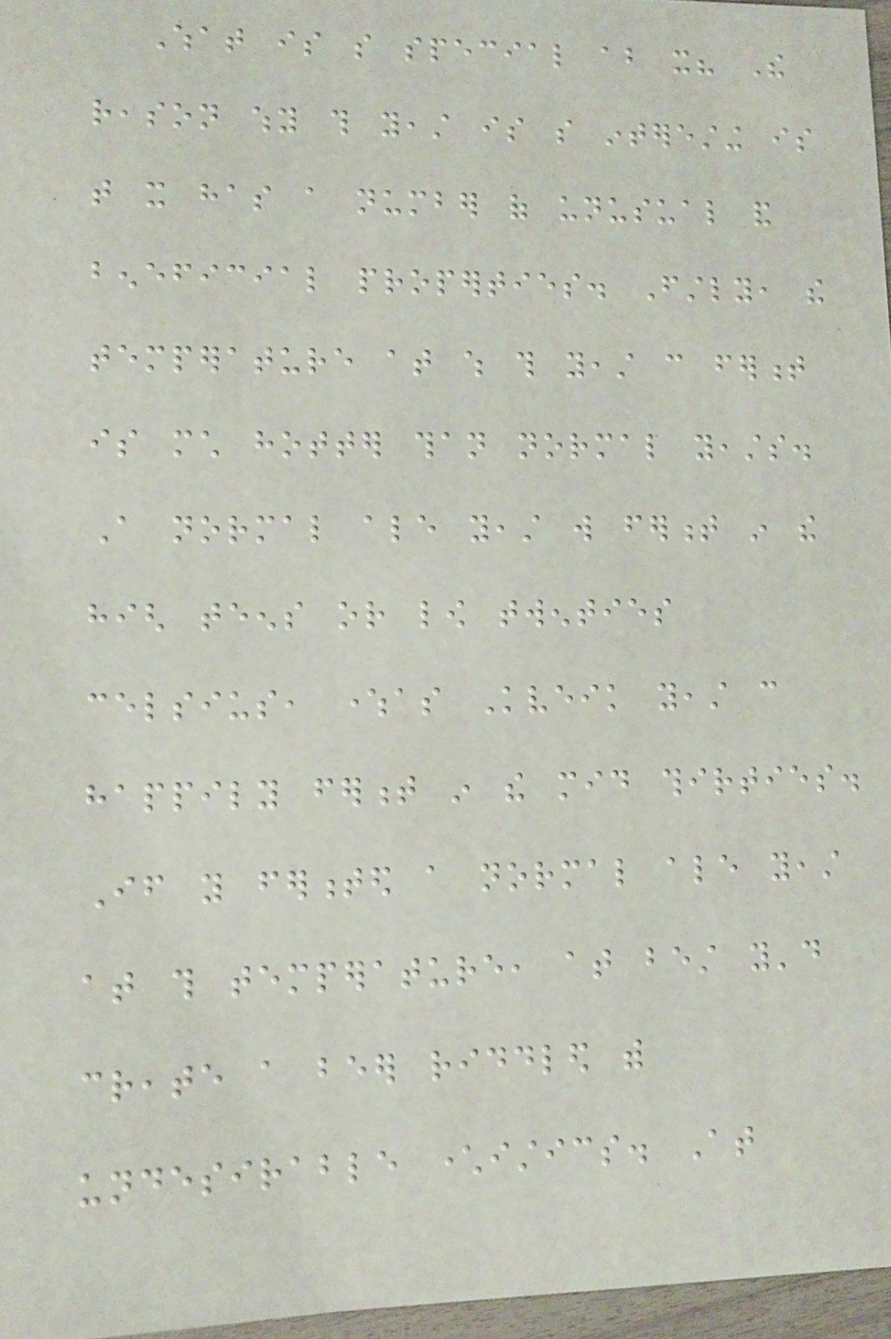What is so special about it? The
reason why this yeast is so interesting is
that it has a number of unusual and
beneficial properties. Firstly, the
temperature at which this yeast can ferment
is much hotter than normal yeasts.
A normal ale yeast will ferment in the
high teens or low twenties
celsius, whereas Kveik yeast can
happily ferment in the mid thirties.
If you fermented a normal ale yeast
at this temperature, at best you'd
create a beer riddled with
undesirable characteristics. At
